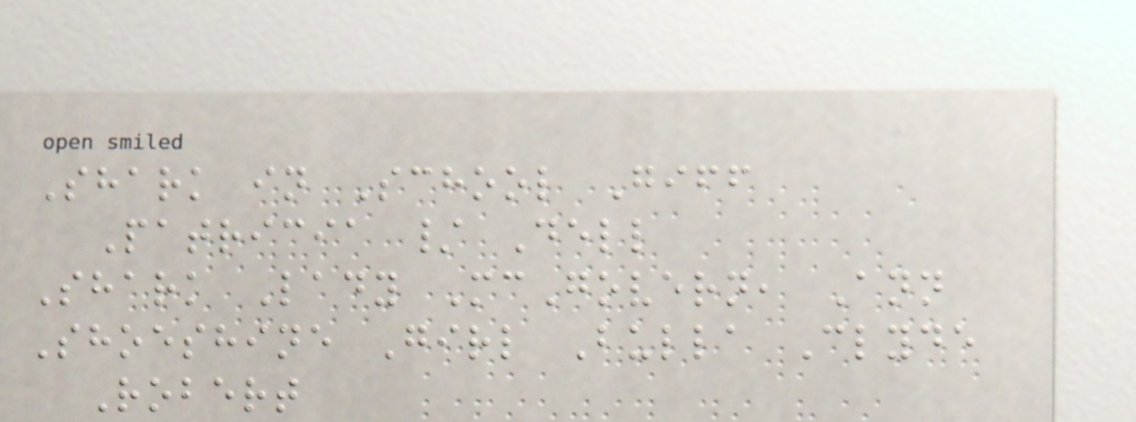Shark in School Giff
Patricia / Dell
Shark Lady McGovern, Ann
Shoeshine Girl Bulla Clyde
Robert
